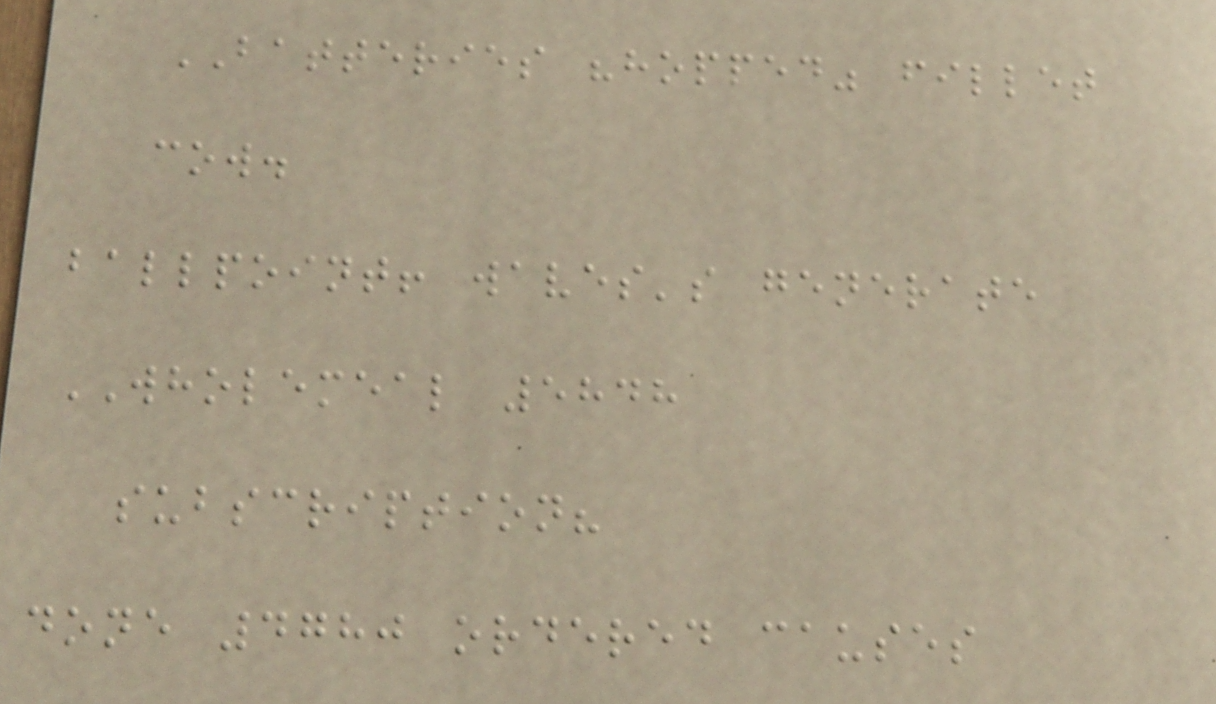BATTERIES "hopped" fillet
cow.
ballpoint! waves's generate
WHOLEMEAL 5848
subscription?
done 4780 ordered causes
